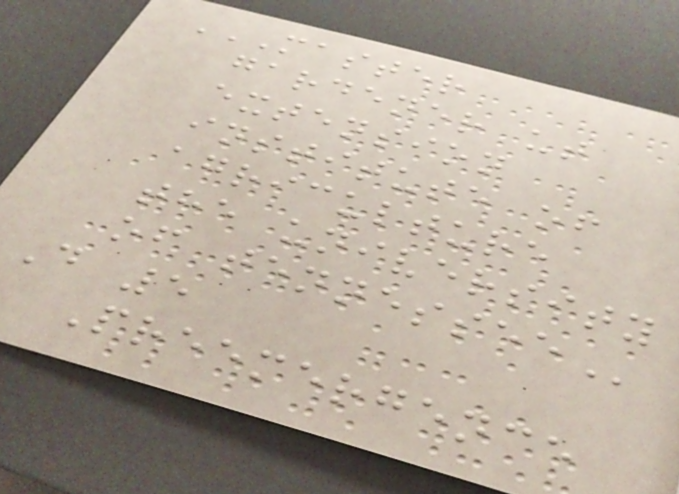MASTER
GARDENER UT
EXTENSION
INSTITUTE OF
AGRICULTURE
THE UNIVERSITY
OF TENNESSEE
D 5
Preemergence
